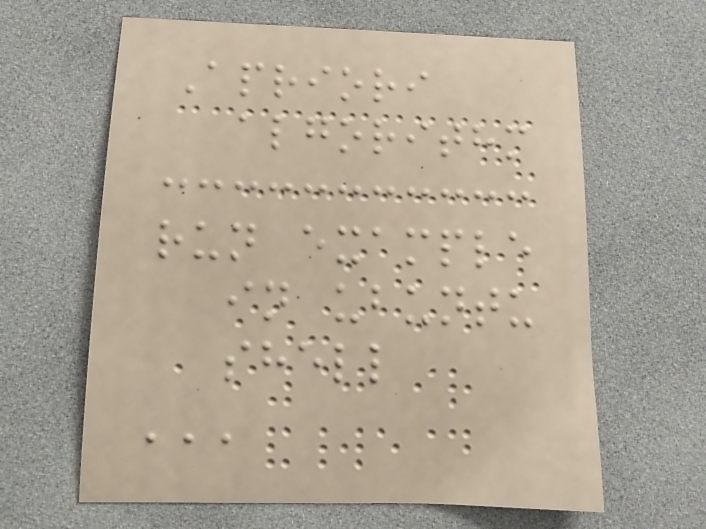Apriori
algorithm
run example
in ubuntu
shell
'''
